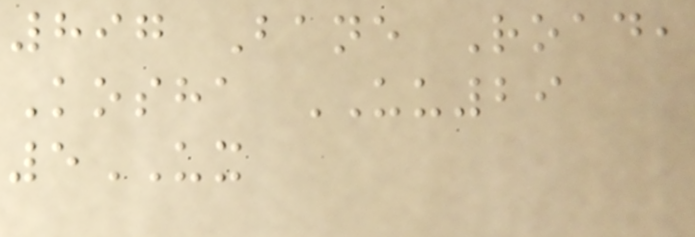897 Bane Road,
Kosha UU29
5UX
